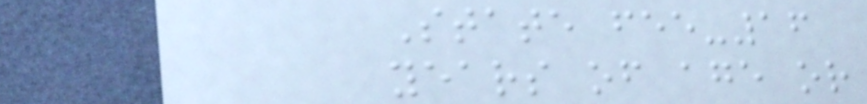State fee-16
years of age or
